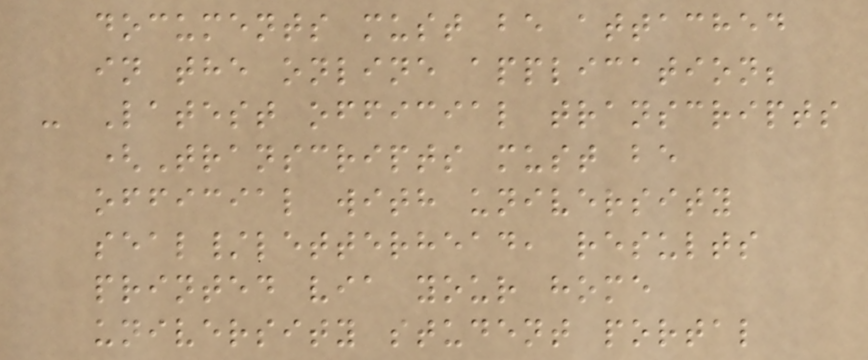documents must be attached
in the online application;
- Latest official transcripts
(Transcripts must be
official with university
seal/letterhead, results
printed via your home
university student portal
